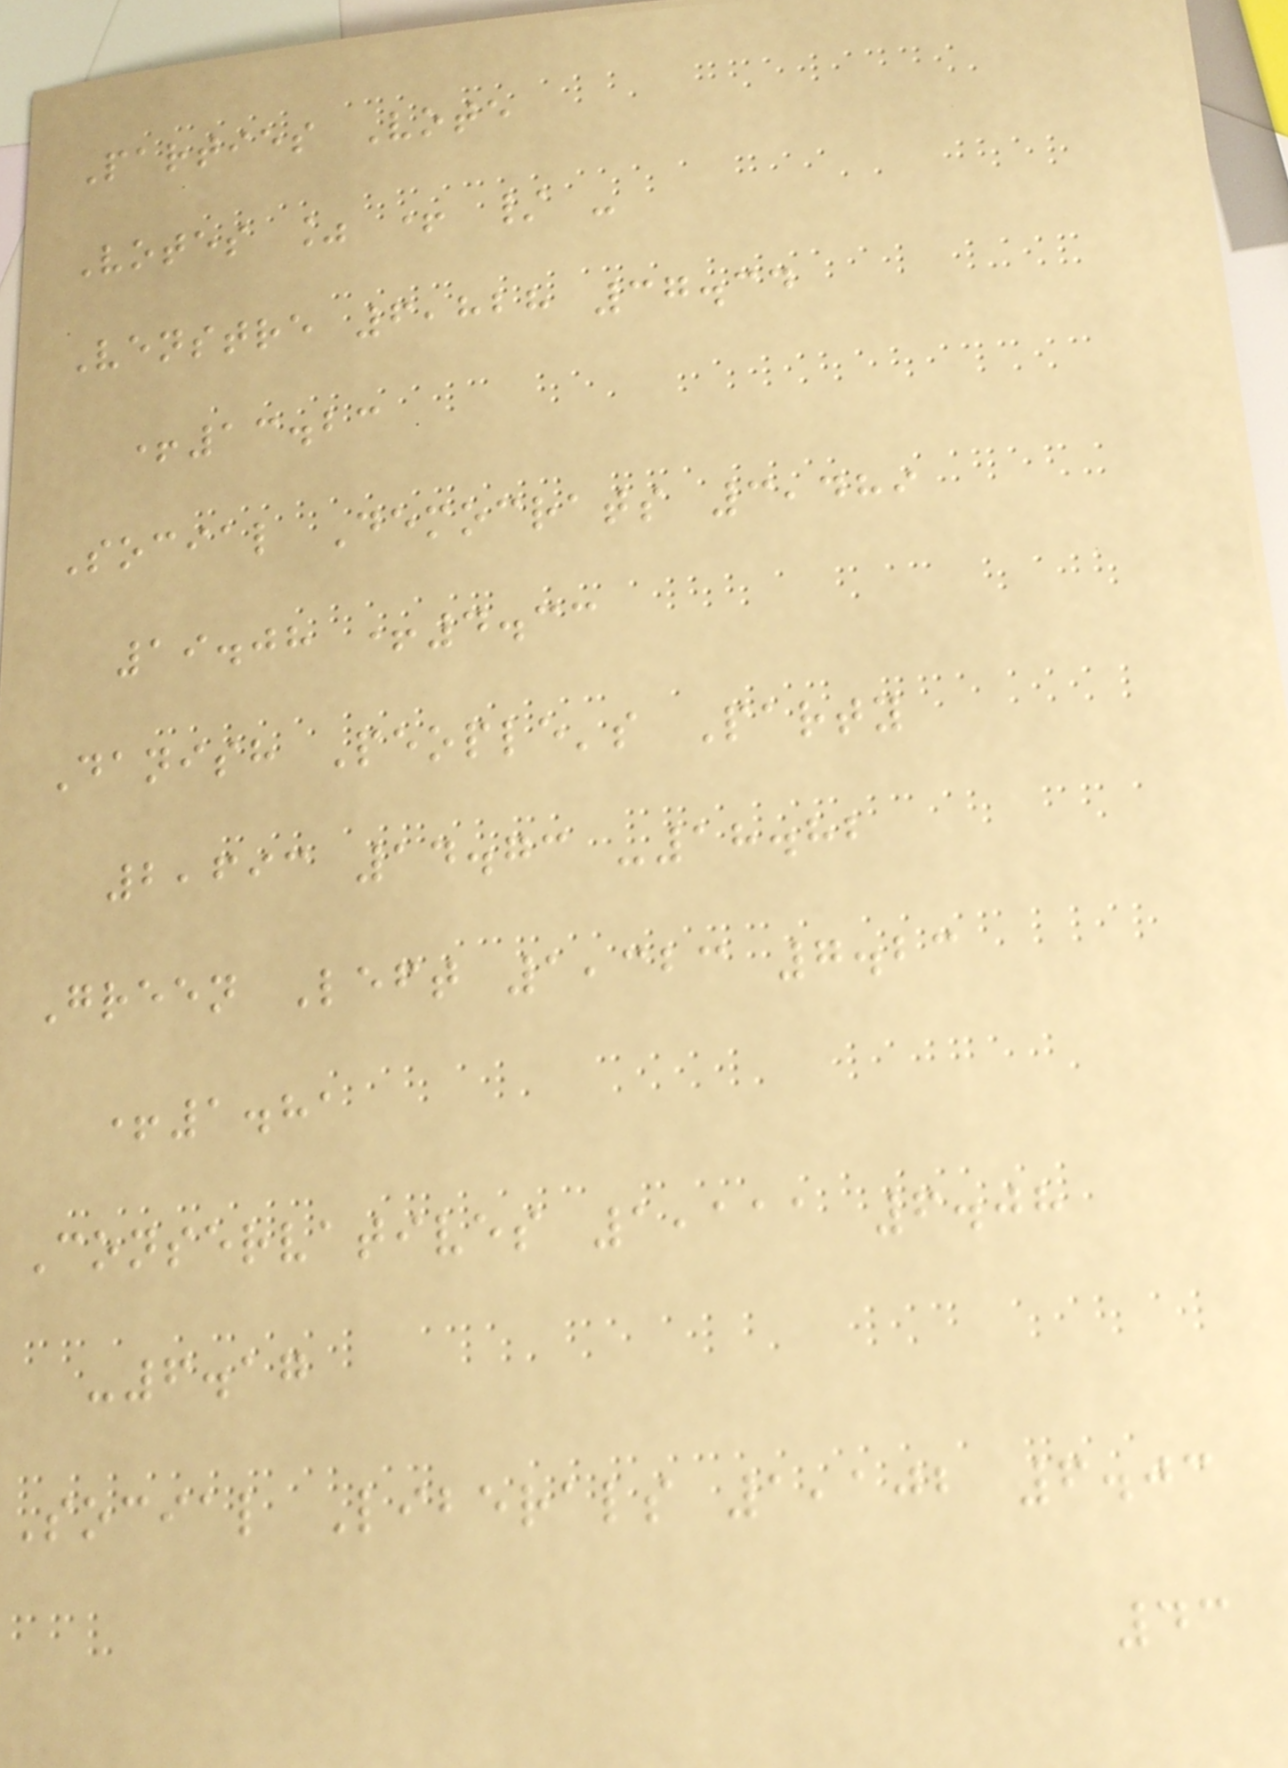Parties Vote
Votes % + / -
Venstre 6,828 37.34
+13.23
Social Democrats 3,489
19.08 +4.33
Danish People's Party
2,693 14.73 -18.82
Green Left 1,323 7.23
+1.81
Conservatives 1,111 6.08
-6.17
Social Liberals 1,102 6.03
43
